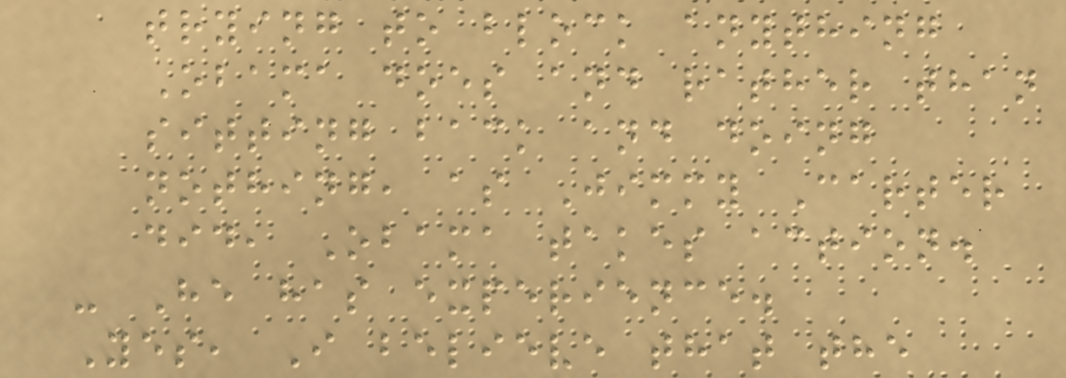trying to block anything
Obama does and rather than
sitting back and doing
nothing, as Jimmy Carter
did, Obama takes action.
- He has experience.
Yes, I believe that the
